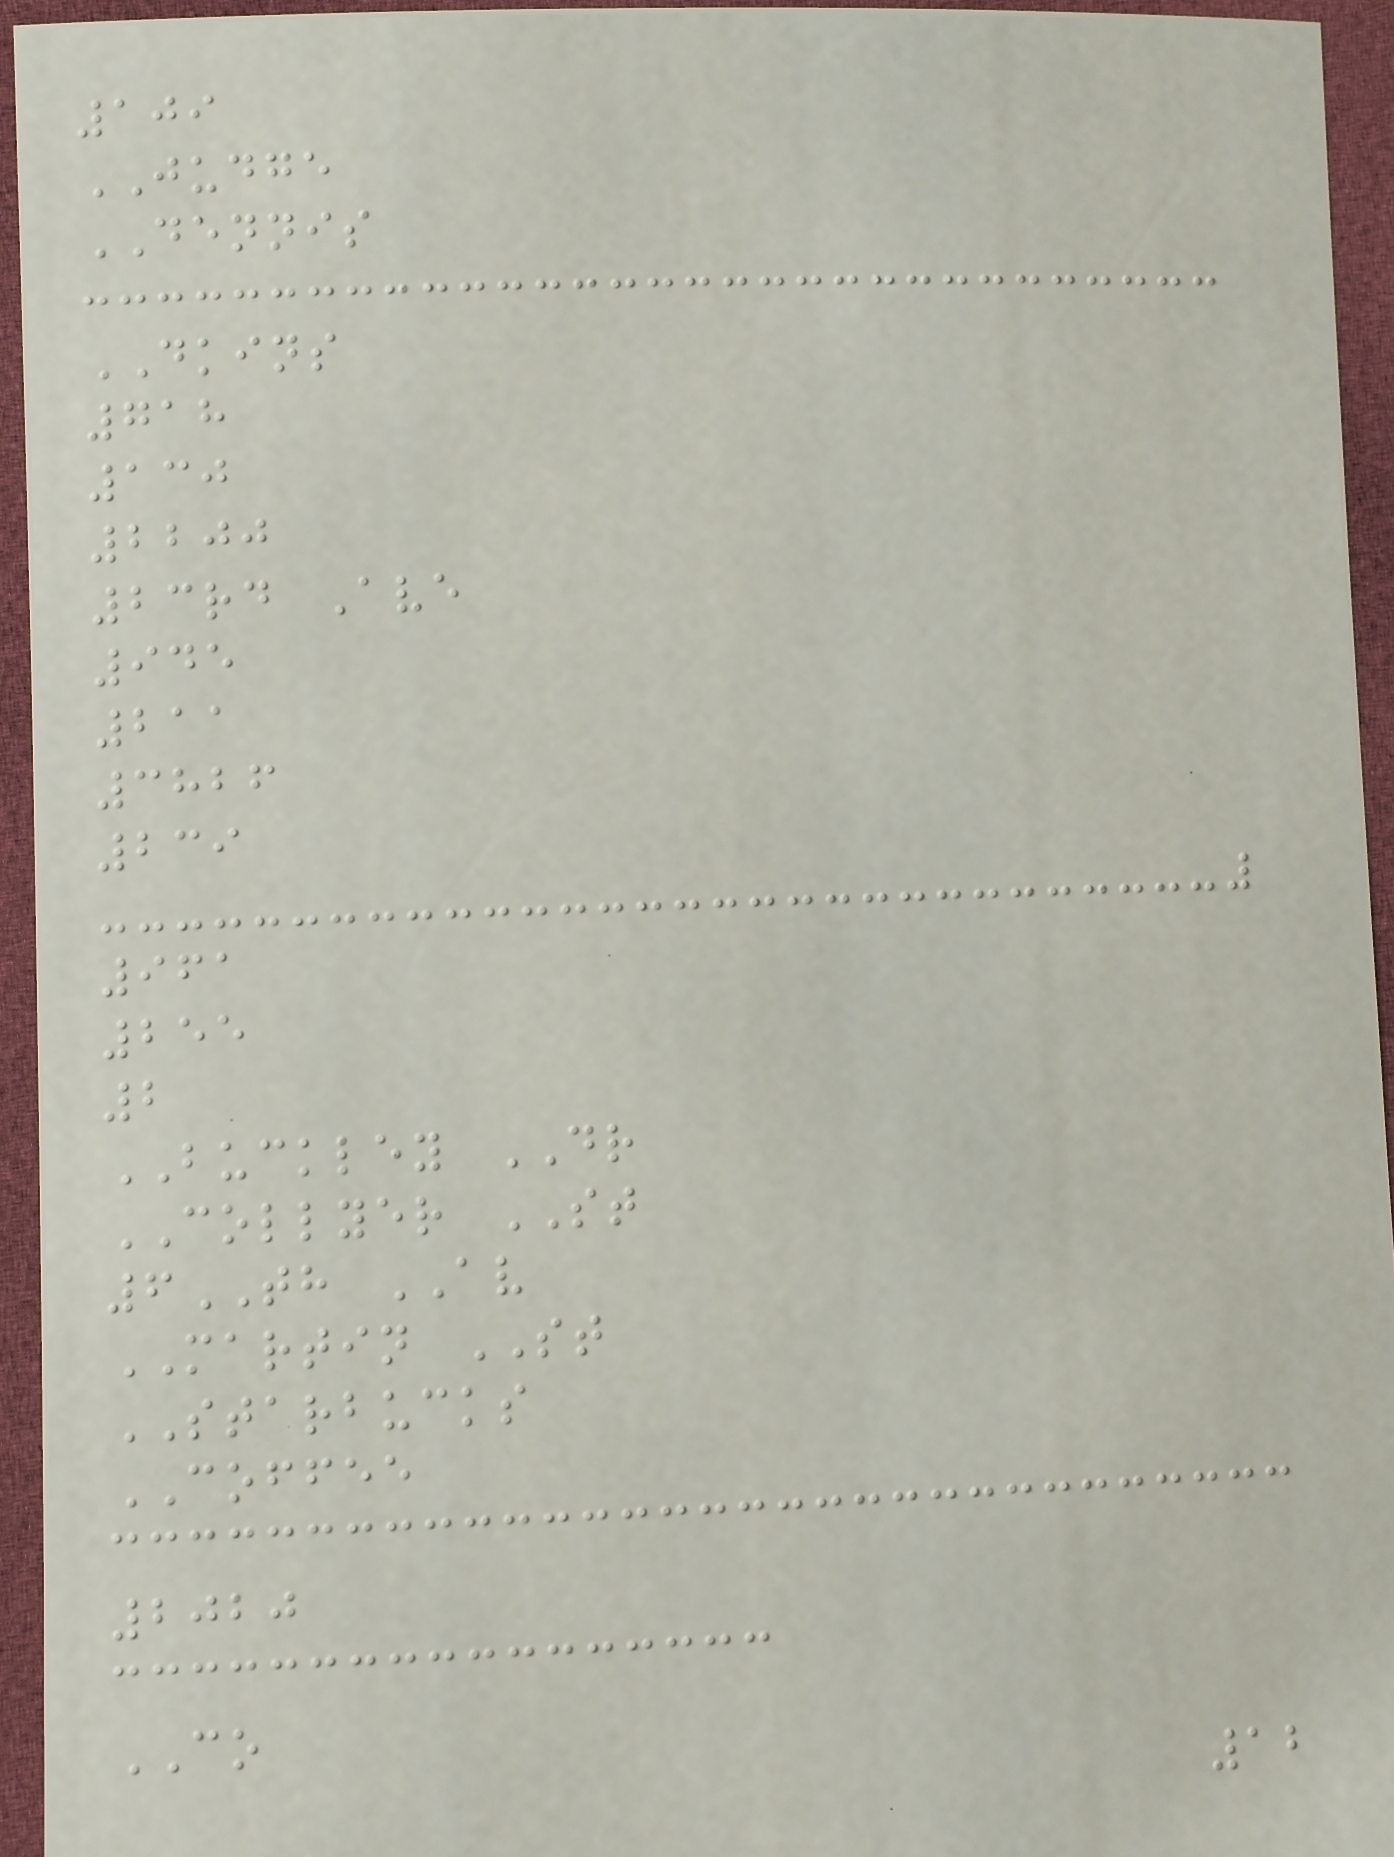109
JUDGE
DENNIS
DKINS
718
130
2200
23rd Ave
945
211
3826
239
961
255
2
BUCKLEY DR
COLLYER ST
6TH AV
MARTIN ST
STARBUCKS
COFFEE
2020
CO
12
